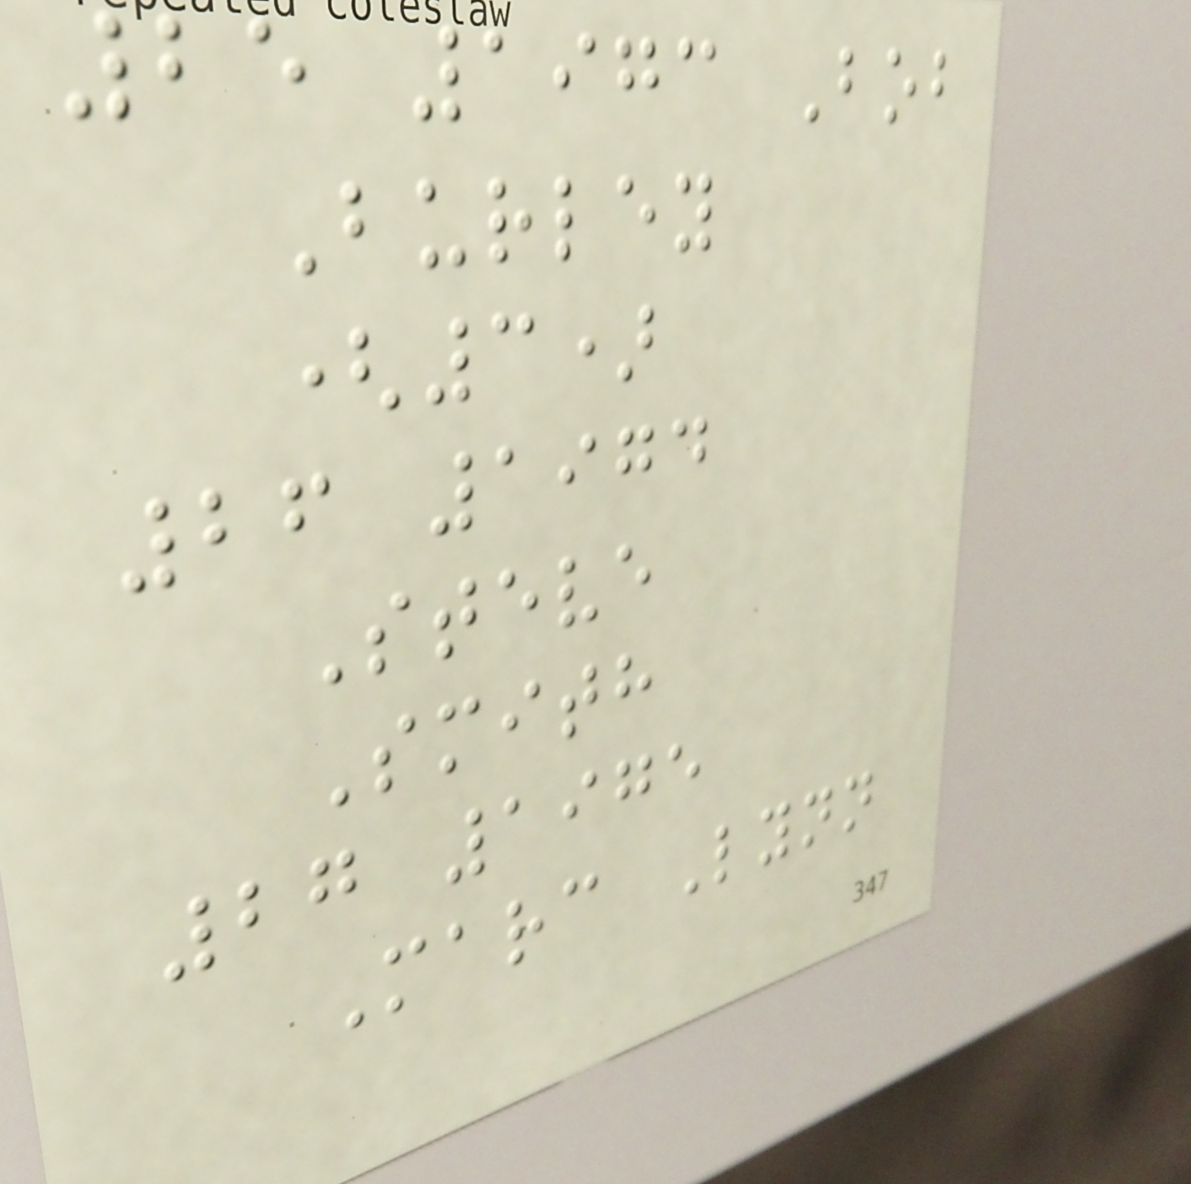25 1973 Bob
Burley
(3)
26 1974
Steve
Smith
27 1975
Marc Lynn
